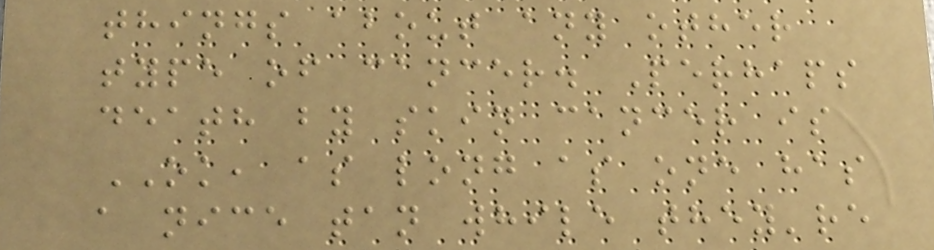things about any other
type of cancer. Perhaps
death by skin cancer is
OK, as long as one has
a nice tan while they're
